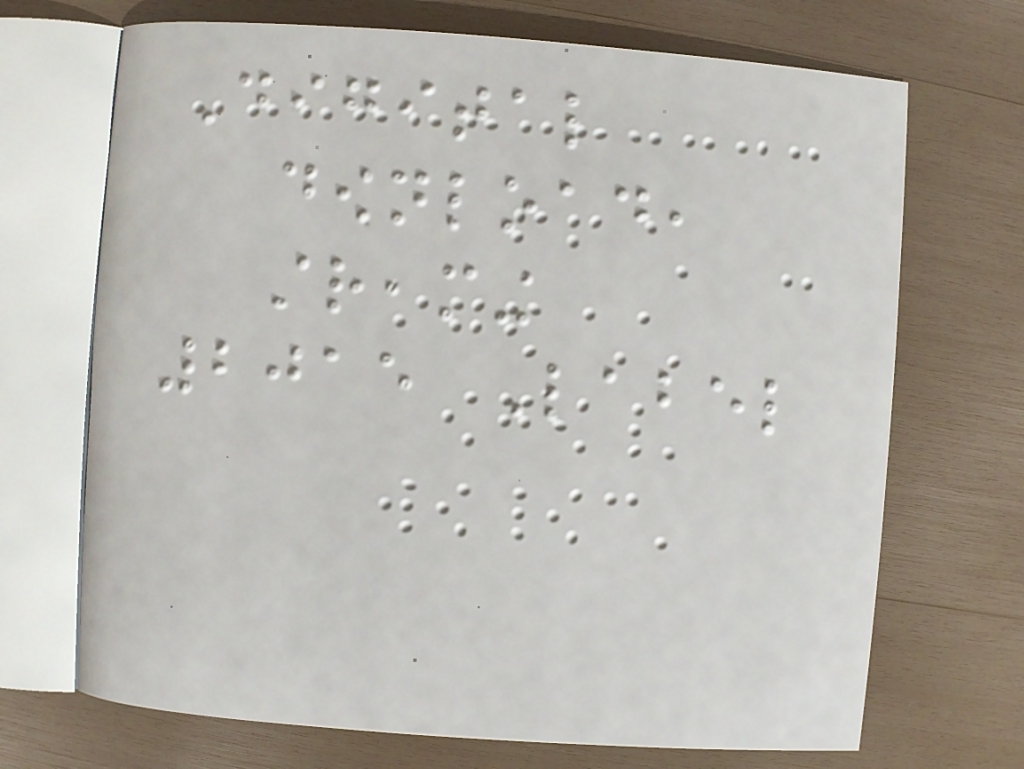Digital
download,
streaming
2015 Label
